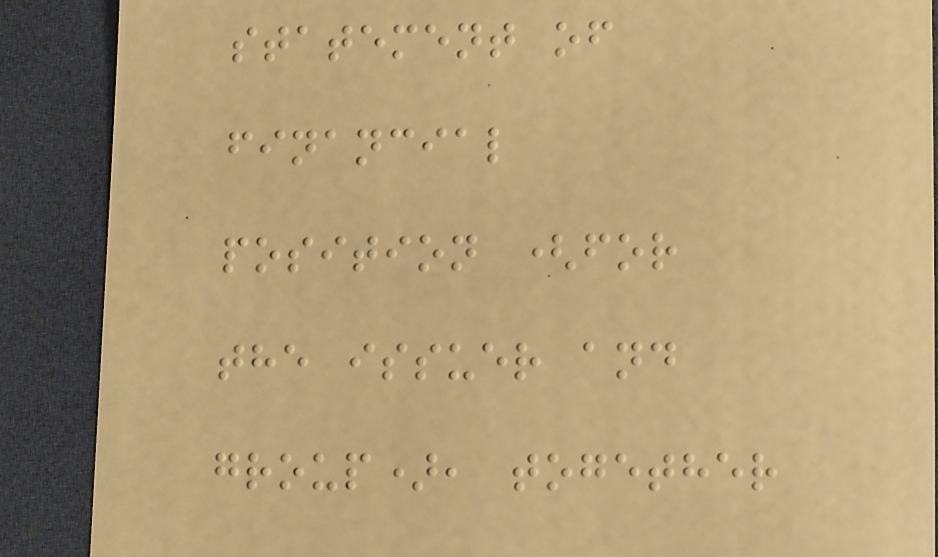statement of
financial
position (for
the issuer and
group), together
